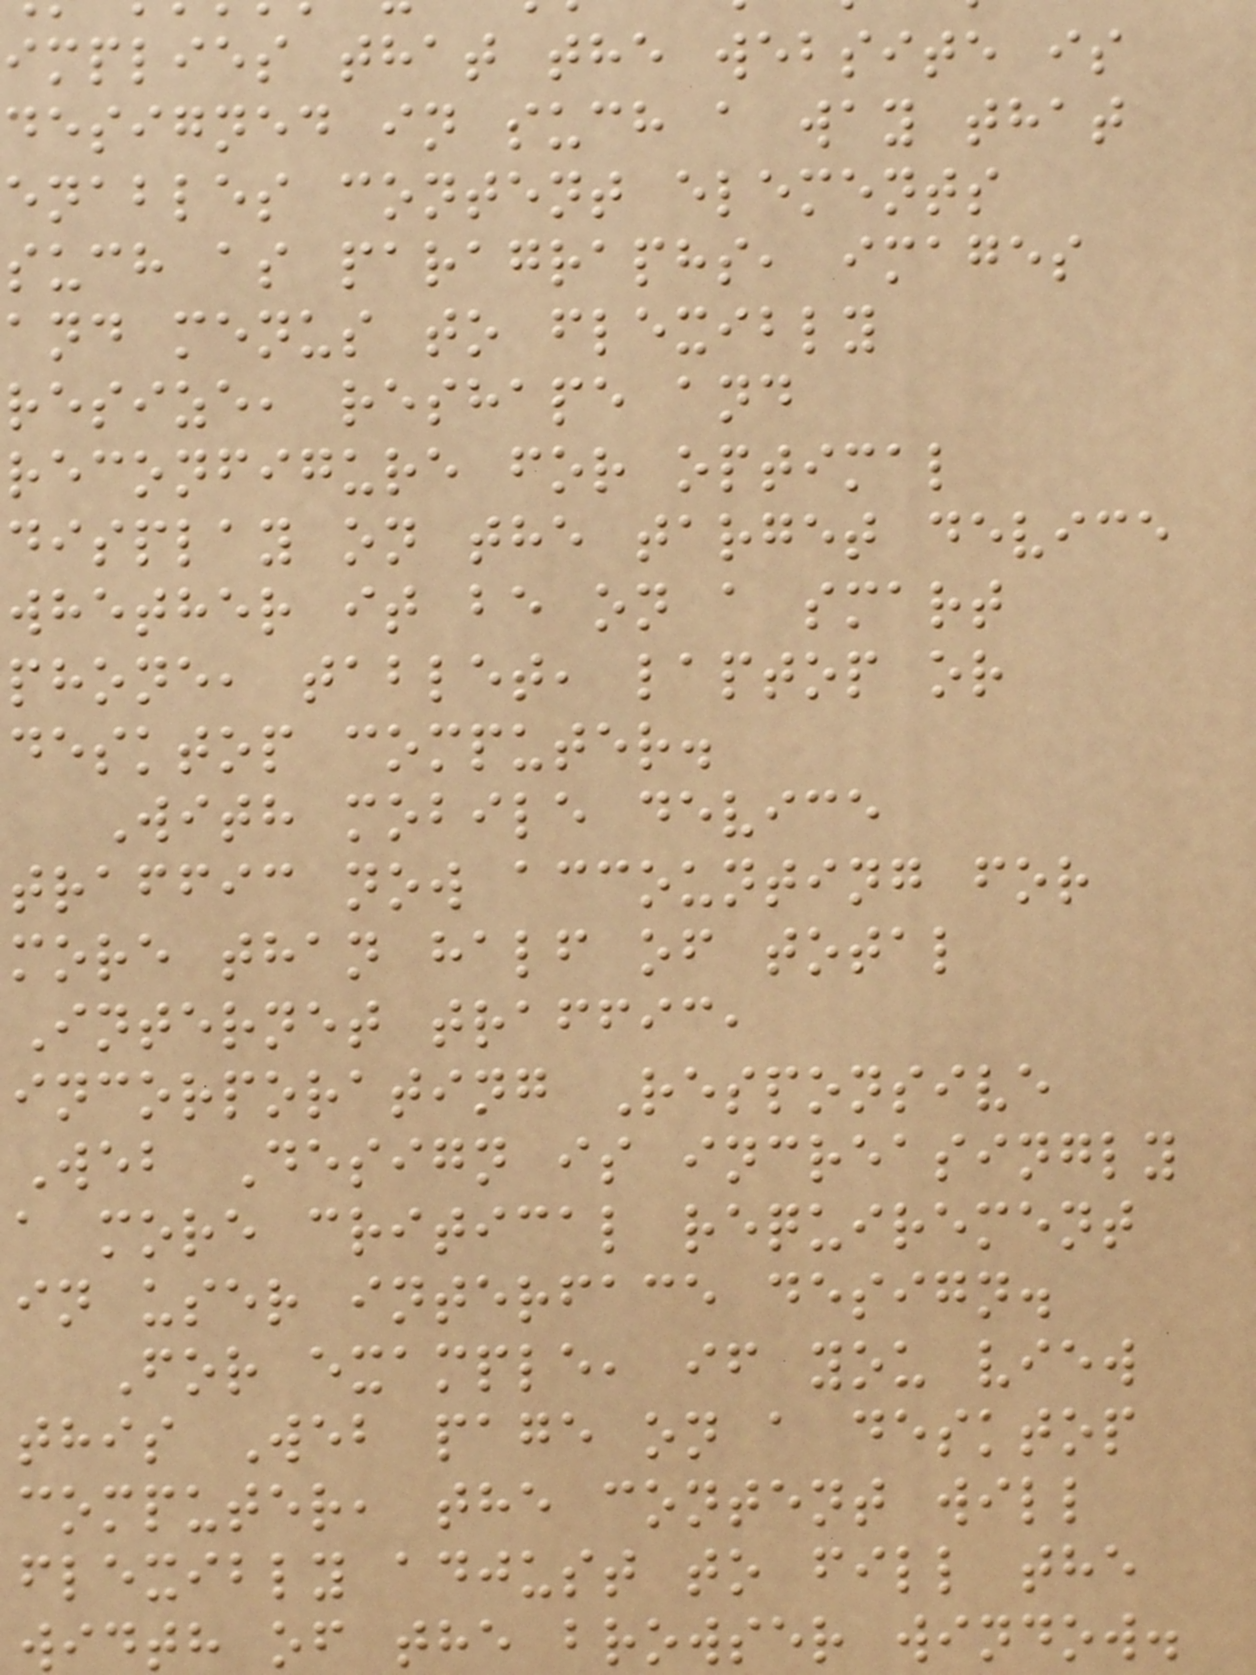implies that the website is
designed in such a way that
enables content elements
such as paragraphs, images
and menus to flexibly
resize, reshape and
reconfigure for optimal
display on the target device
whether it be on a smart
phone, tablet, laptop or
desktop computer.
With mobile device
traffic now accounting for
more than half of total
Internet traffic,
incorporating Responsive
Web Design is increasingly
a more critical requirement
in user interface design.
For example, if you view
this Web page on a desktop
computer, the content will
flexibly adjust to fill the
width of the browser window.
